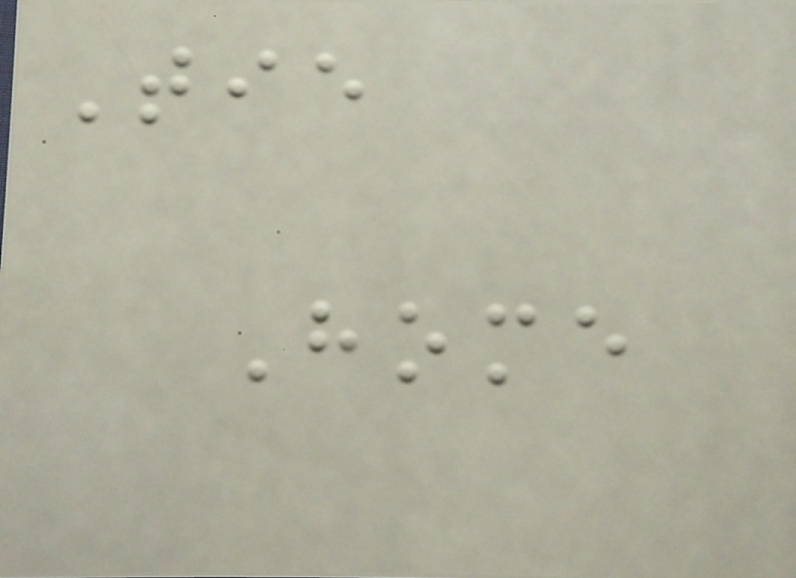Tie
Home
